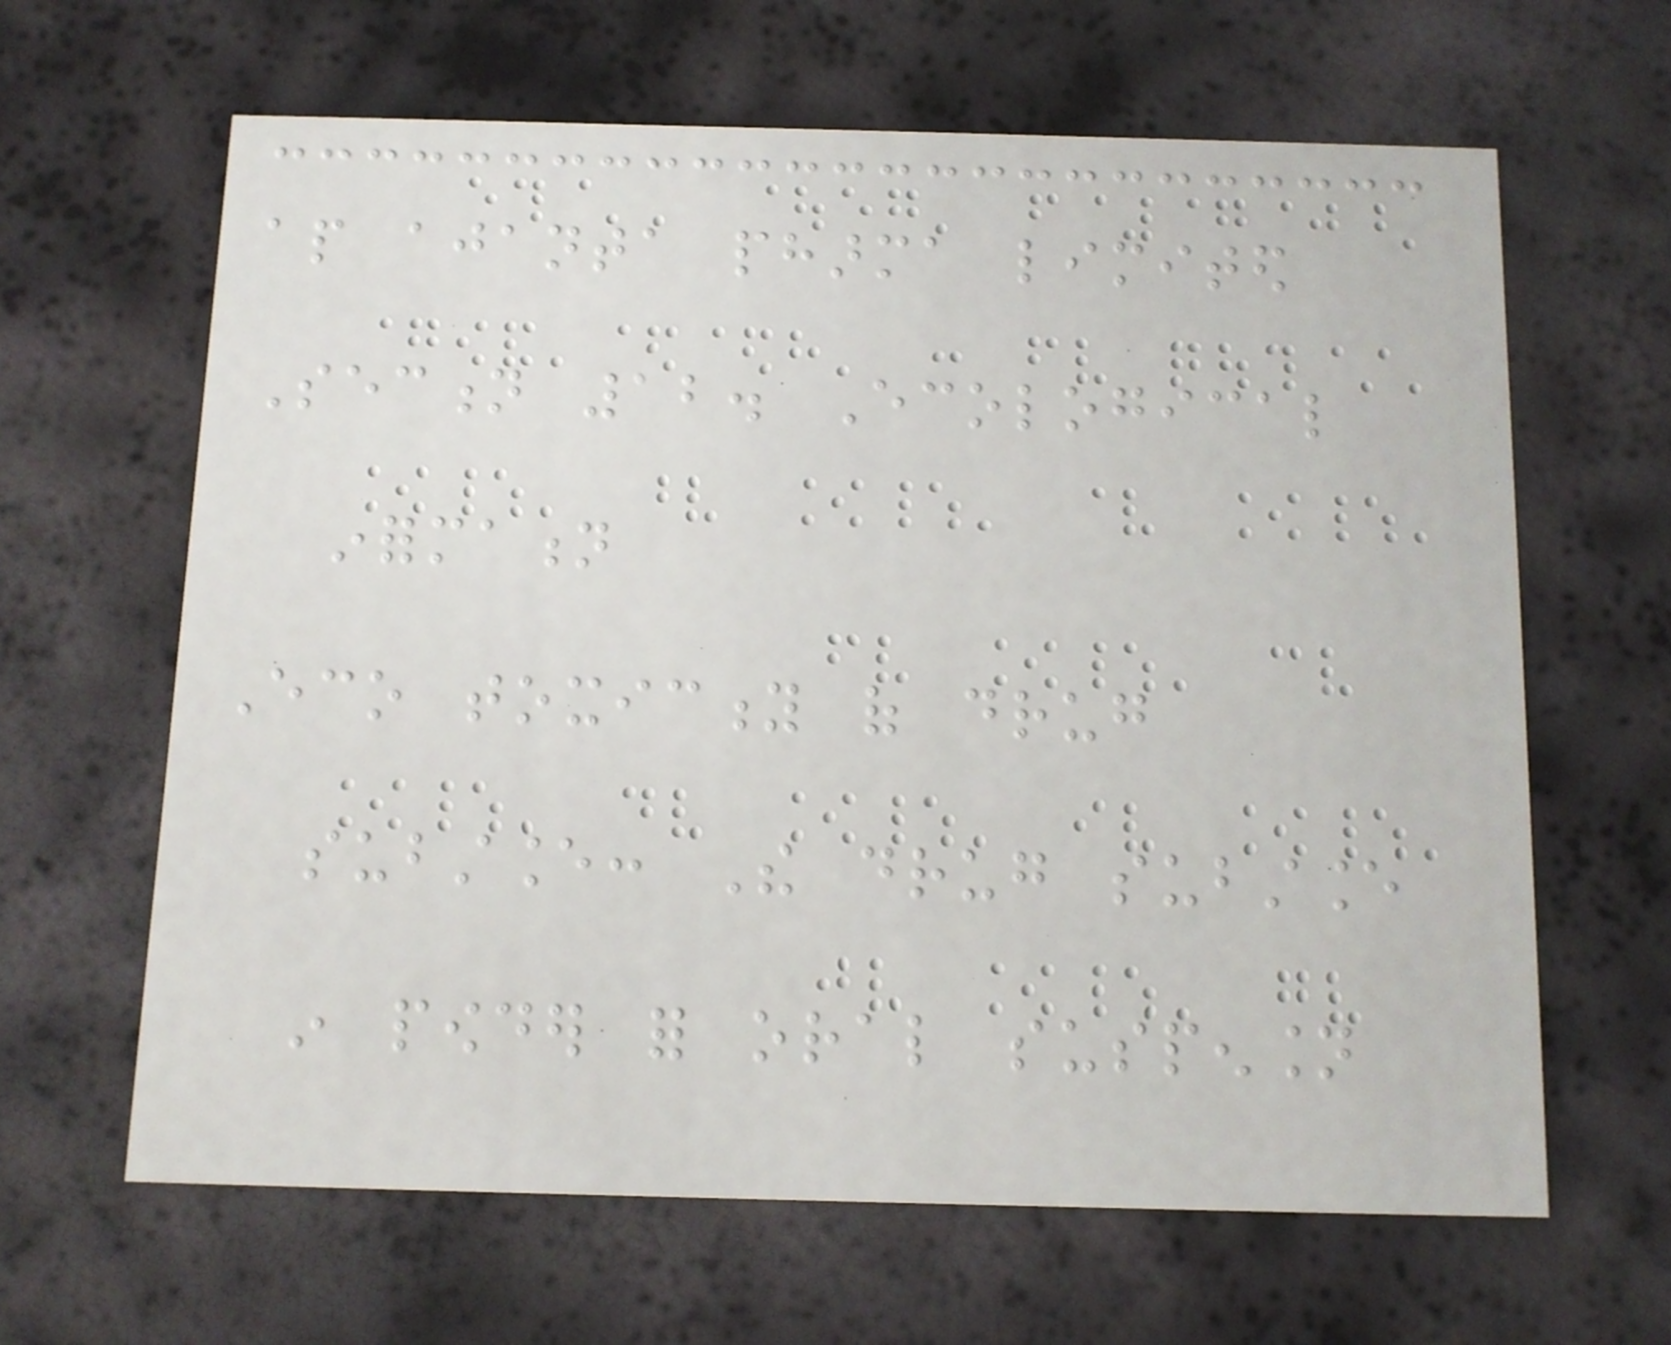ap ajanta pharma limited
Section 12. Ecological
information
Eco toxicity of drug
substance: The drug substance
in powder for oral suspension
